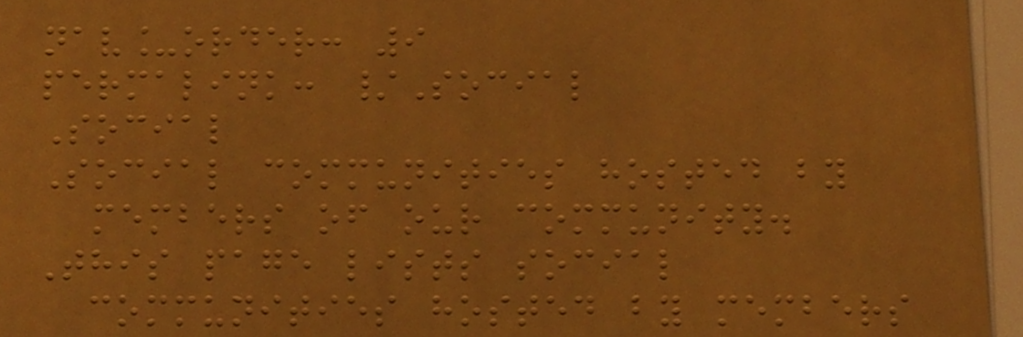nav_order: 9
permalink: /Social
Social
Social communities hosted by
members of our community.
This page lists social
communities hosted by members
